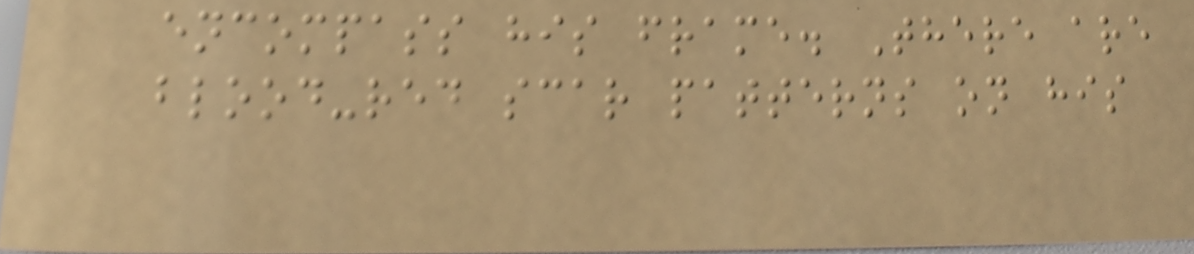encompass his frame. There are
blood-red scar patterns on his
